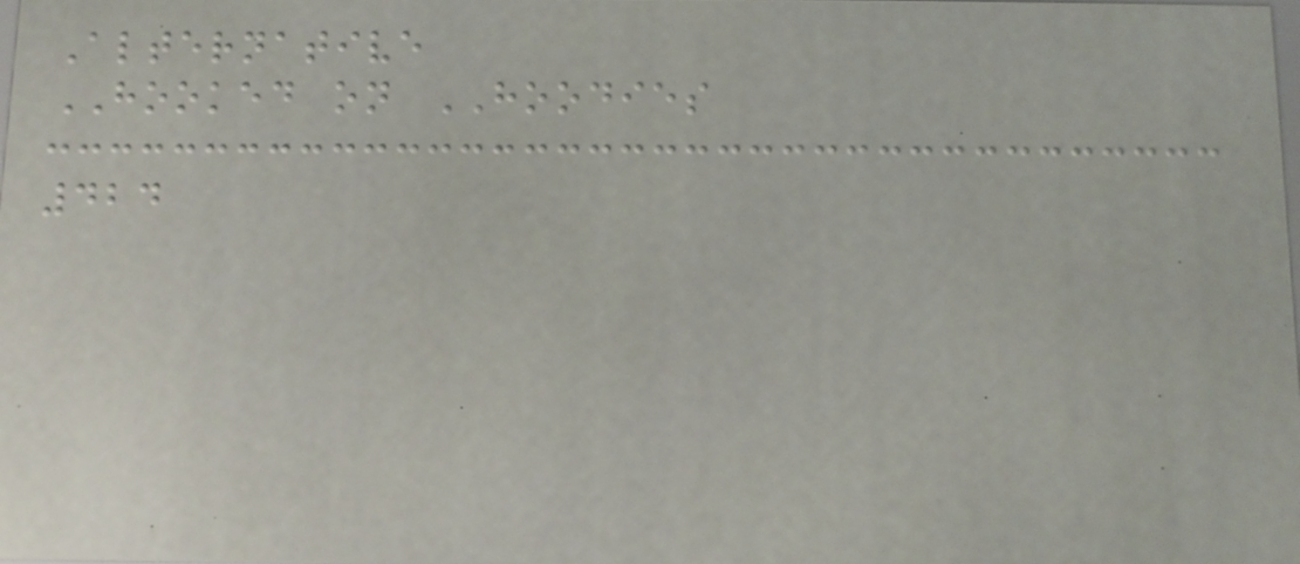Alternative
HOOKED on HOODIES
424
